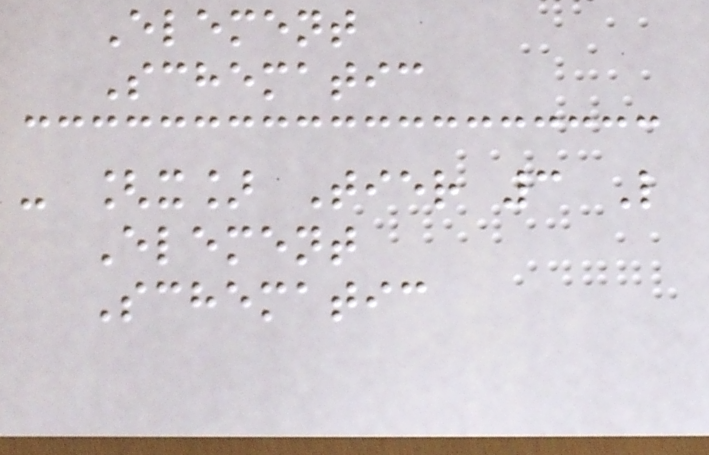Element
Schematic
- [x] Tier 3 L
Element
Schematic
